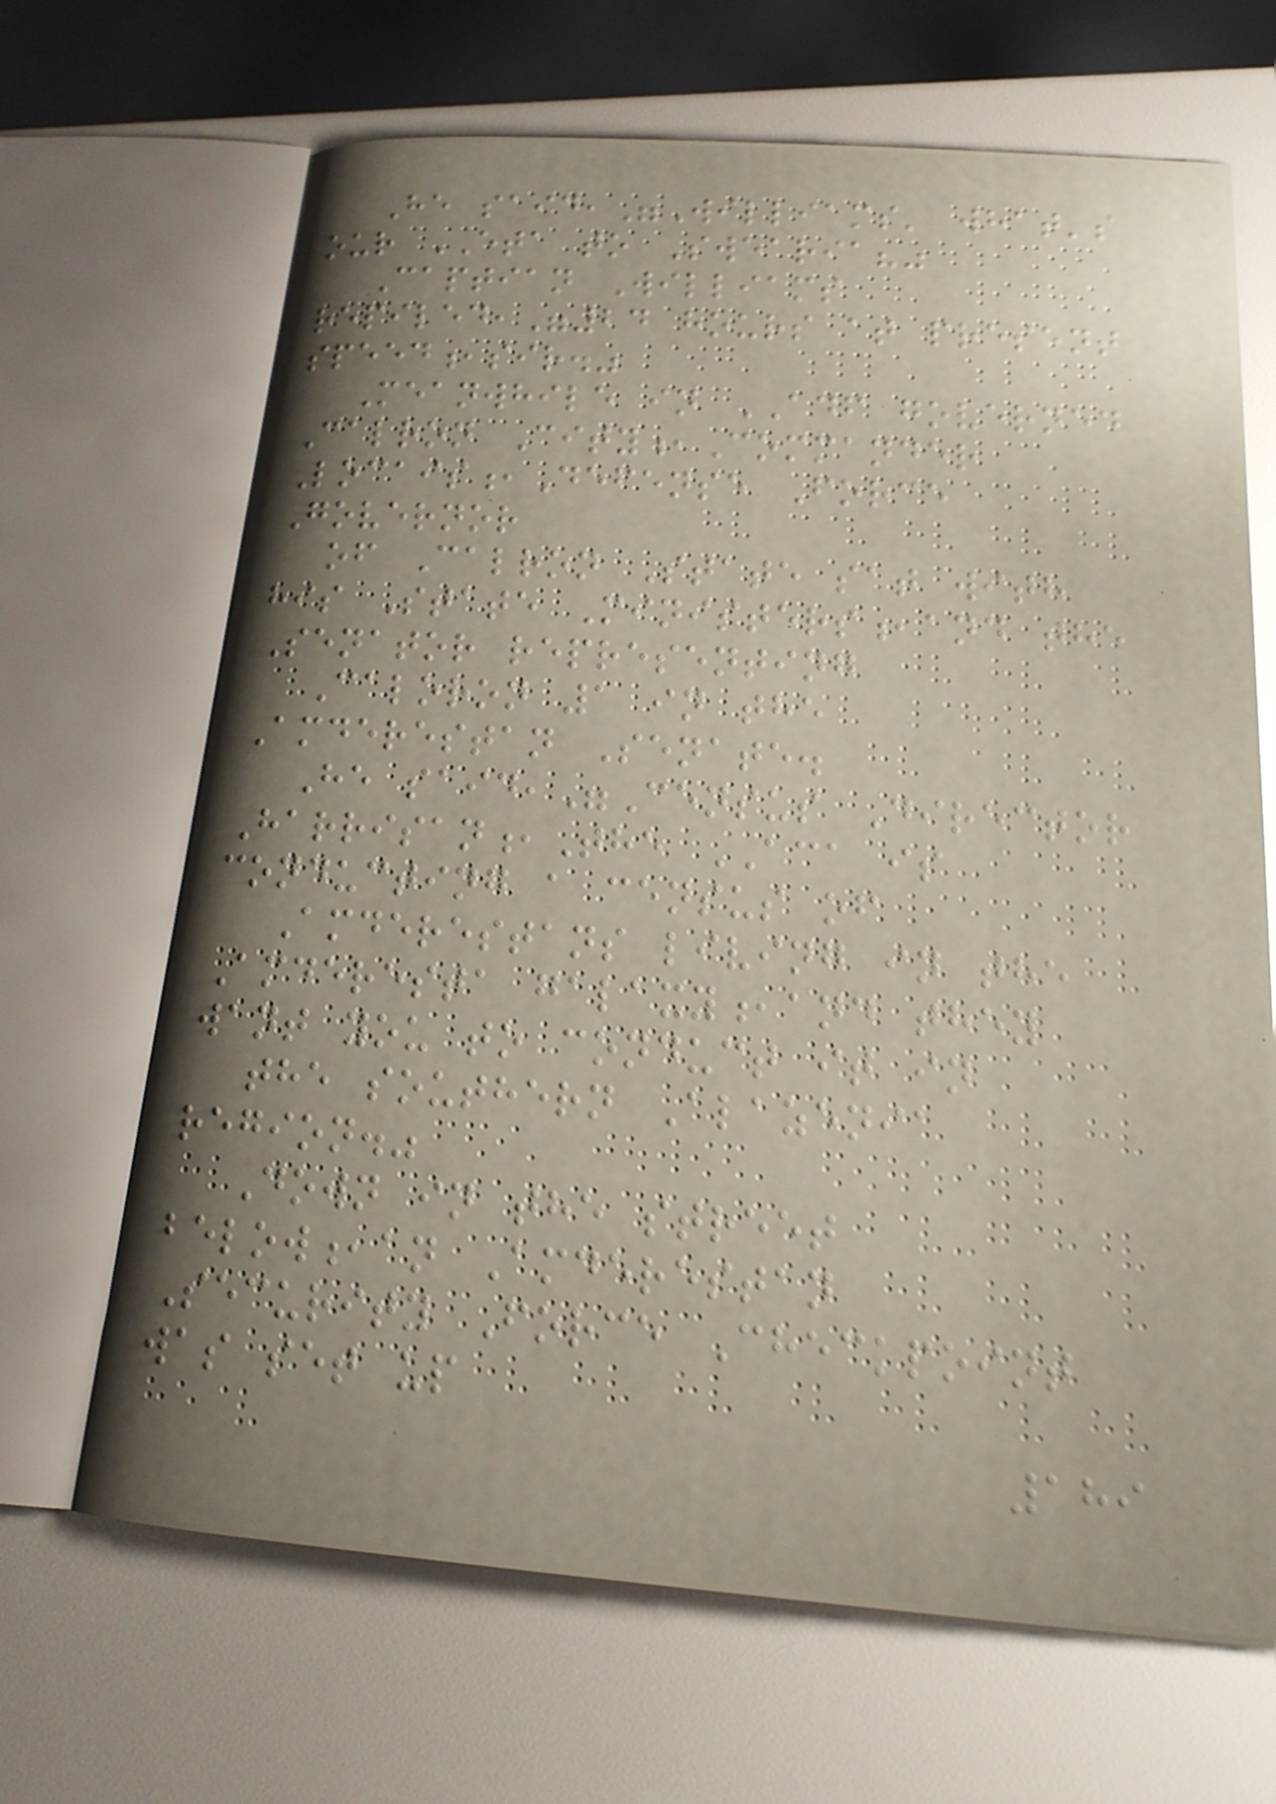He said,"Williams' what's
our ETA to Swearia?"
Captian Williams
repiled,"24 hours at present
speed,sir."
Meanwhile in ADF governed
Calron City,Commander
Locais,Defense Force
Governor
of Calron State sat with
his State Ministers,and the
Senator representing
Caloron 1 in the
Amderestan Senate.
He said,"Census Director
Harrisan,The ACA is
conducting a census of
Amderestans living in the
Amderesta galaxy,and they
want you to conduct it in
the southern Alazenia
region."
Down in the street
below,an Amderestan
Security Force Checkpoint
was set up
189
